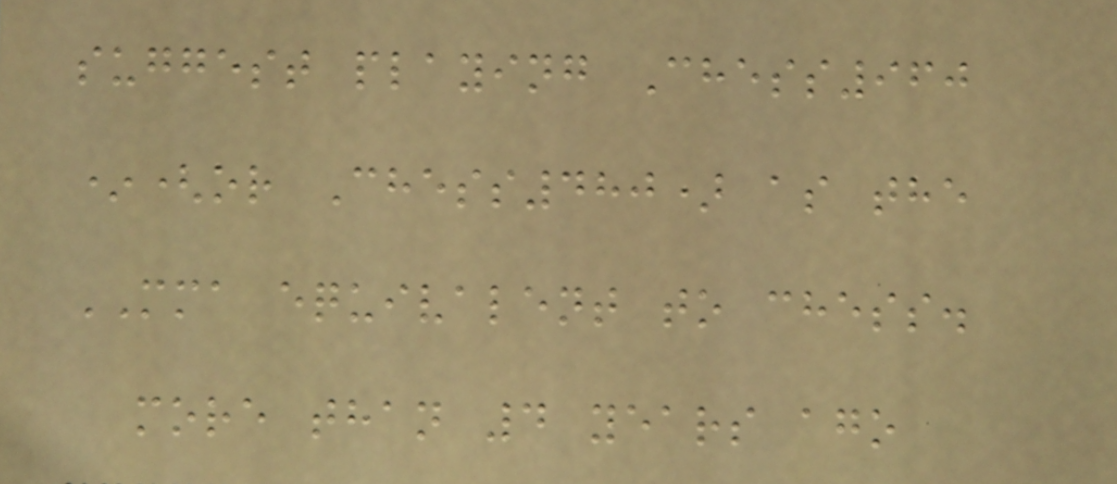suggest playing Chess960
*(or Chess480) as the
MMA equivalent to chess.
more than 4 years ago
